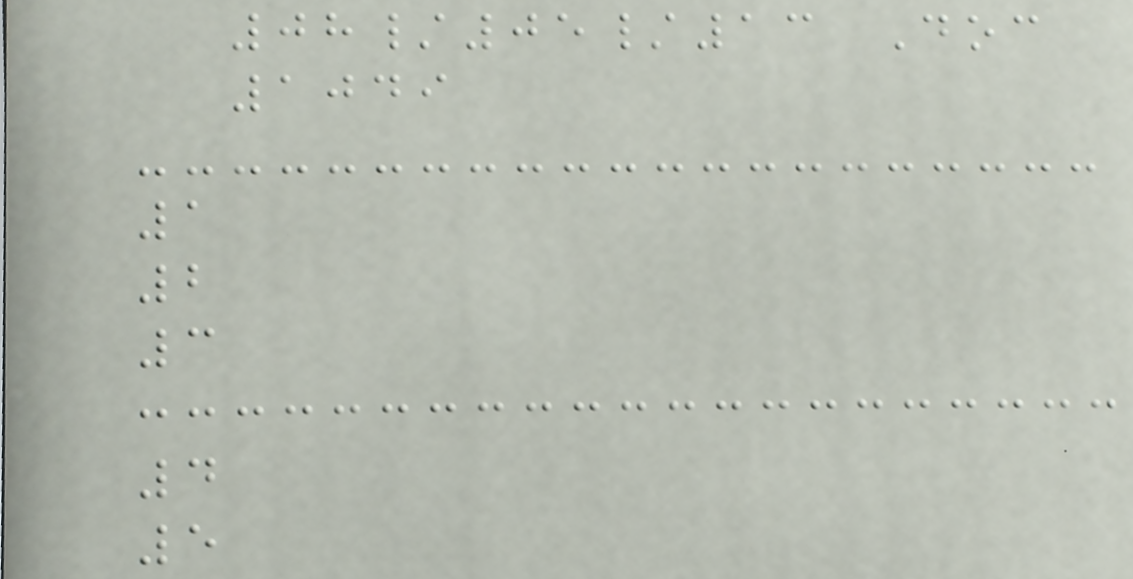08/05/13 Doc
1049
1
2
3
4
5
